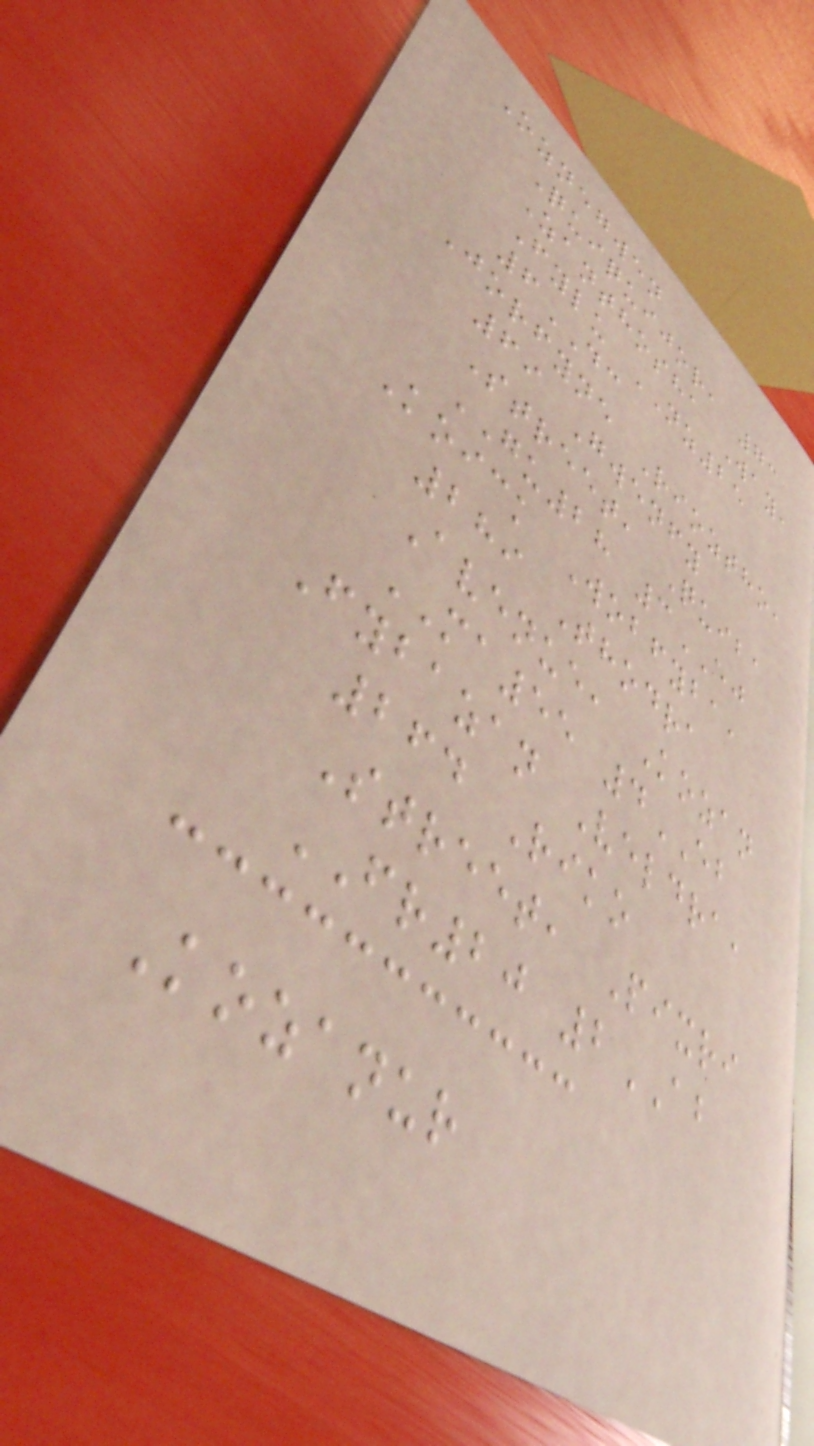Oznegwen
Quiquijor, 73
Zanthosha Way,
Fylu NZ25
6DC
Jorfyne Rioztho,
69 Gwenfy
Street, Quiba
GU28 3EJ
Koick Wobfyba,
289 Thodra
Avenue, Kozan
MA55 4EB
Fybazan Veldra,
264 Riko
Street, Pixri
FR20 2AB
Kozanur
